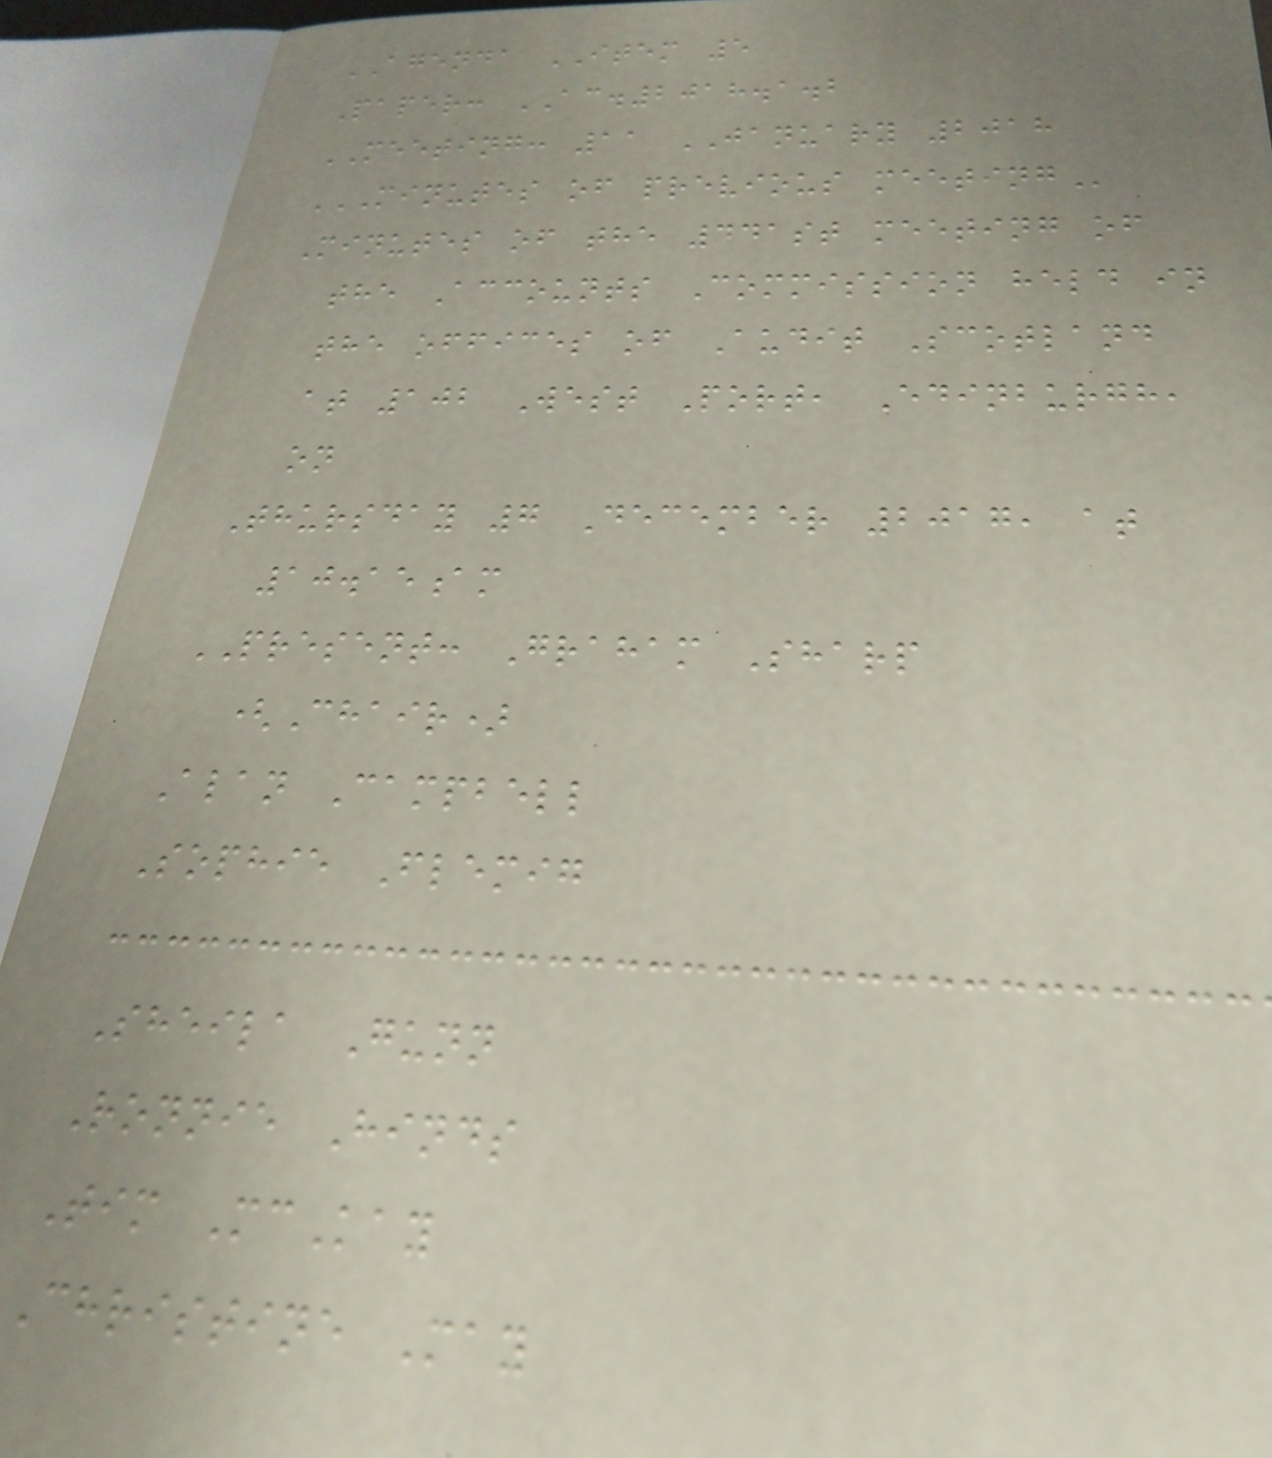AGENDA ITEM 5
Paper: AC.2018.1.2
MEETING: 11 JANUARY 2018
MINUTES OF PREVIOUS MEETING
Minutes of the 441st meeting of
the Accounts Commission held in
the offices of Audit Scotland
at 102 West Port, Edinburgh,
on
Thursday 7 December 2017, at
10.15am
PRESENT: Graham Sharp
(Chair)
Alan Campbell
Sophie Flemig
Sheila Gunn
Ronnie Hinds
Tim McKay
Christine May
